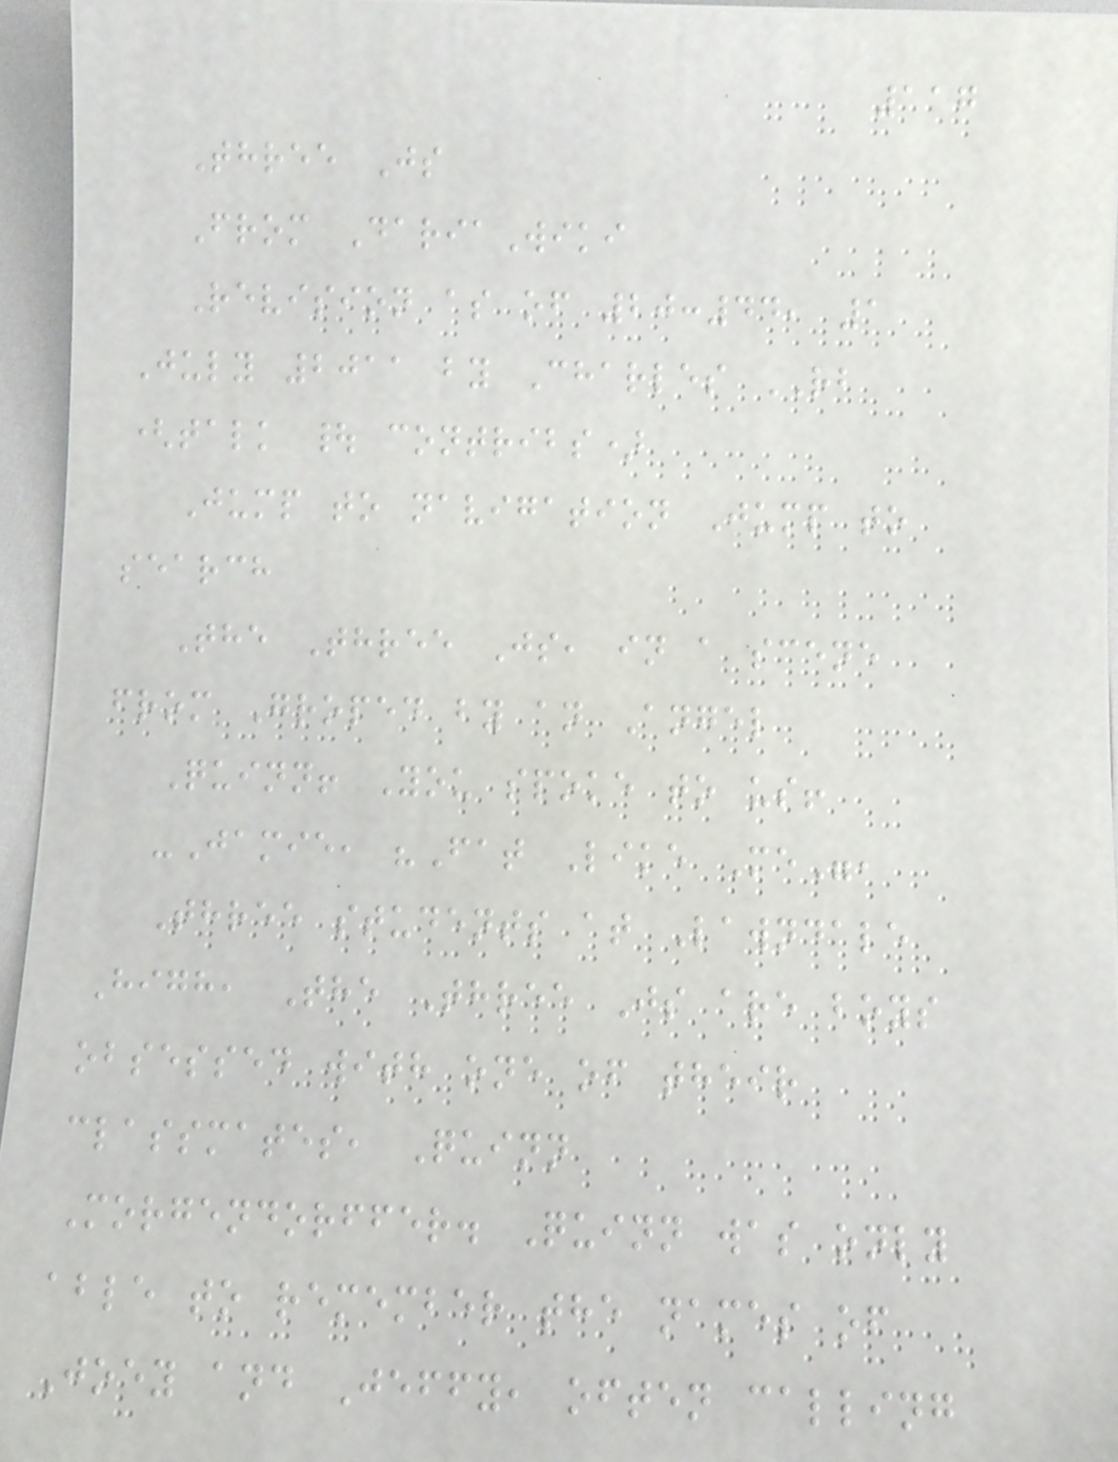117
Three Js
From DariaWiki
Revision as of 20:44, 1
July 2011 by Charles RB
(talk | contribs)
Jump to navigation Jump to
search
The Three Js, in a scene
from Groped by an Angel
Quinn! You spoke to us!
-Jamie, "Fat Like Me",
Three students at Lawndale
High, The Three Js are boys
obsessed with one of their
classmates, Quinn
Morgendorffer. Quinn was only
able to remember the names of
Joey and Jeffy, often calling
